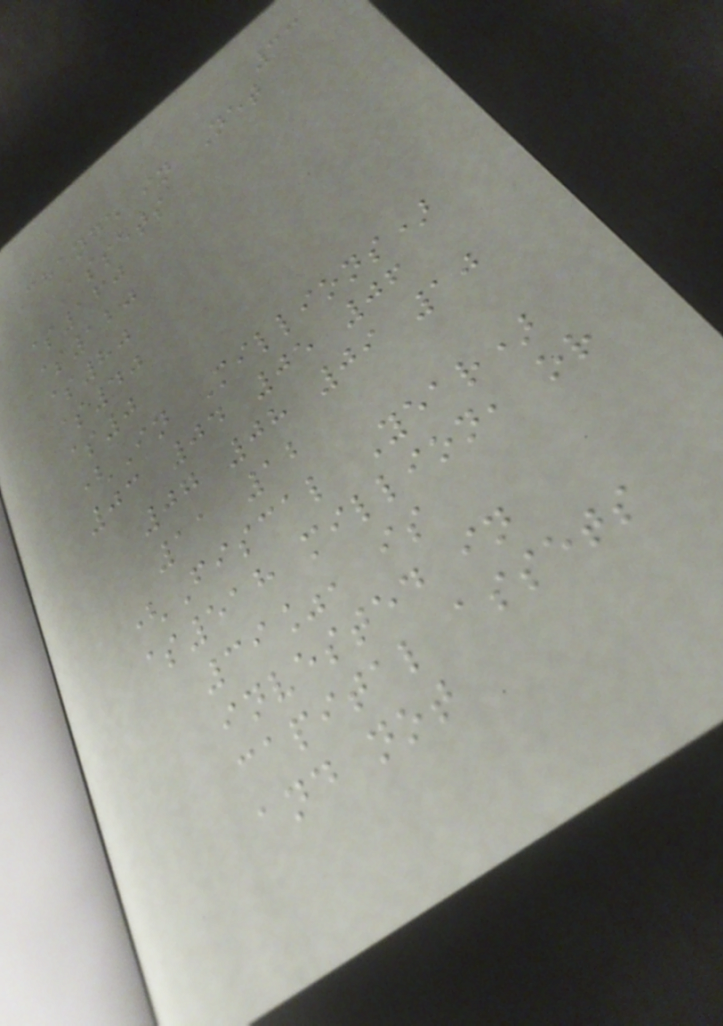33
Change in Net
Assets
$160
$120
$80
$40
$0
(In Millions)
03 04 05 06
07 08 09 10
11 12
(Fiscal Year)
$518 million, or
39%, is
invested in
capital assets
and not
